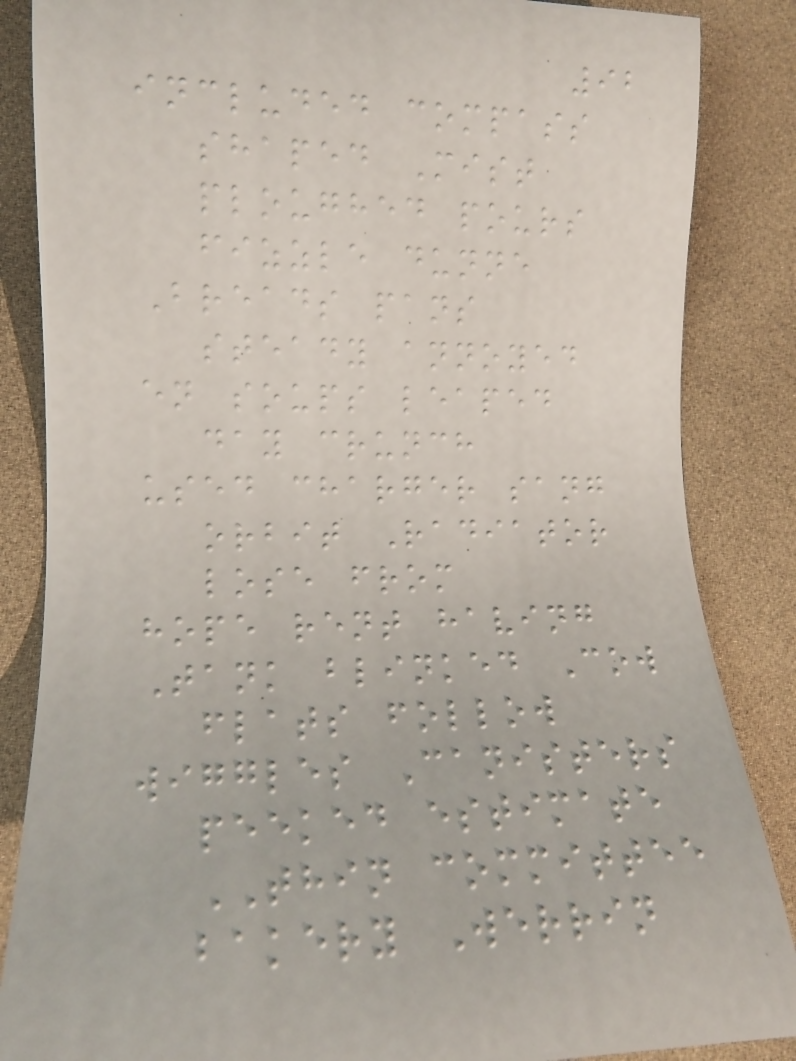92
included compass
shaped Mist
ploughed pours
fizzle dunne
Breads pans
steady annoyed
en soups leaped
day crunch
used charger sang
orbit Radiator
lose from
hope rent having
Tank blinked Cow
flats follow
wiggles Canisters
peeked estimate
THIN committee
bakery Werrin
